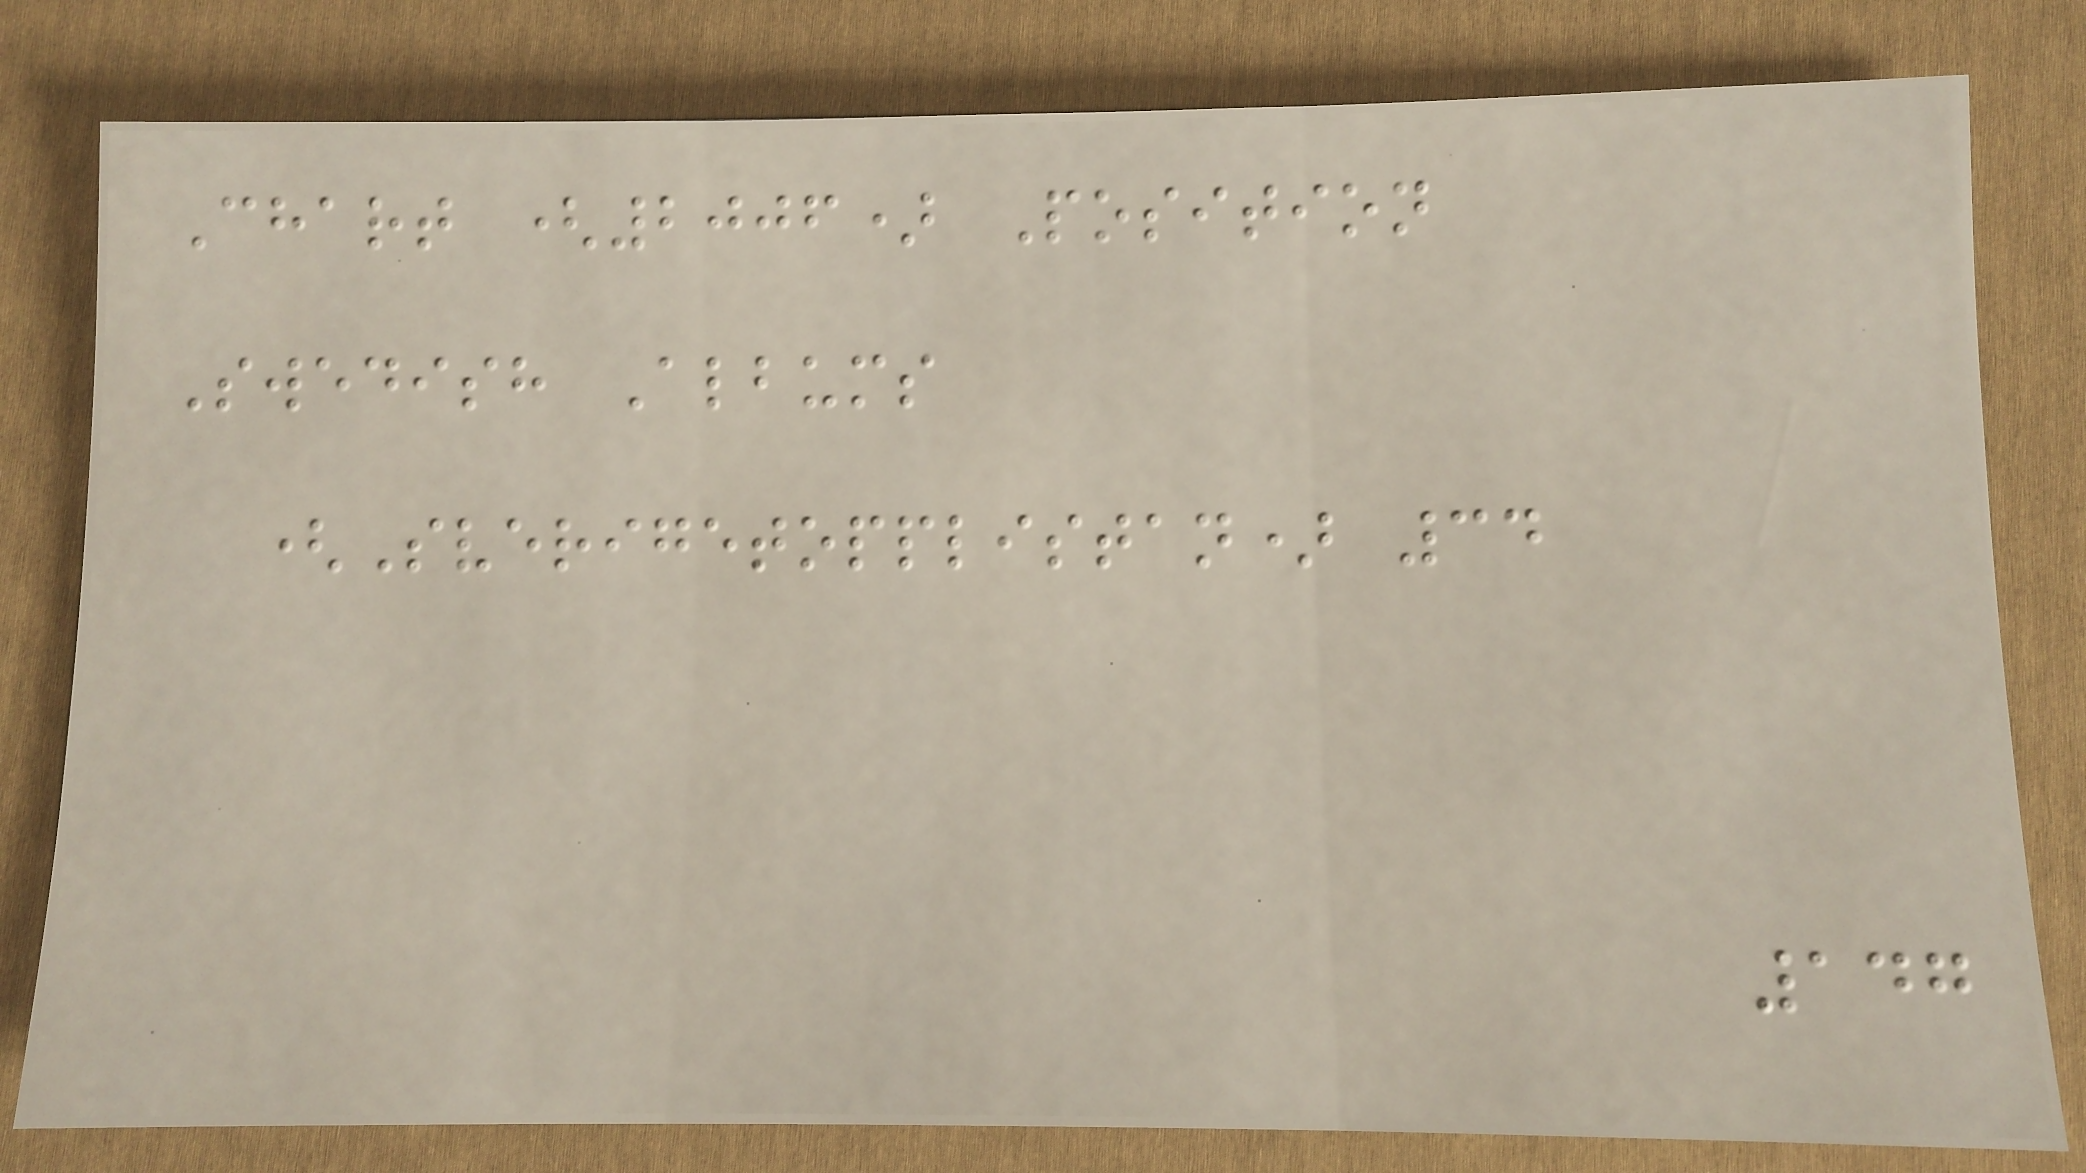Chart (2006) Position
Swedish Albums
(Sverigetopplistan) 34
147
